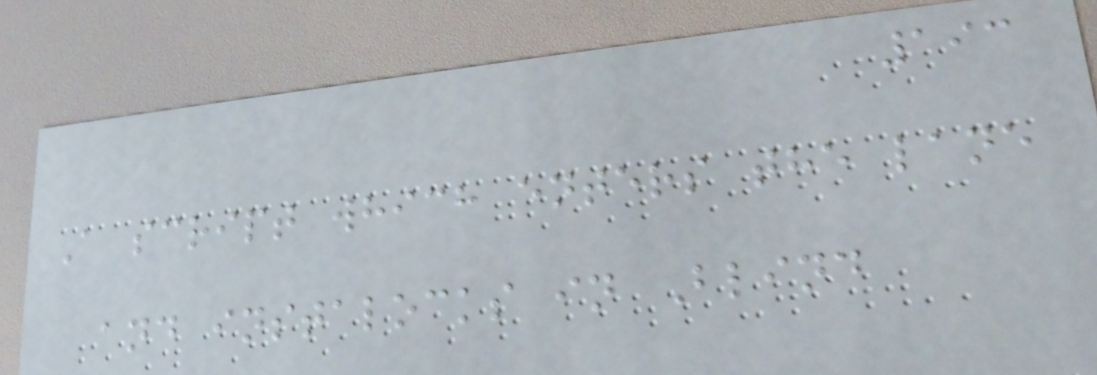193
A script which enters the lane
and instalocks in Blind
